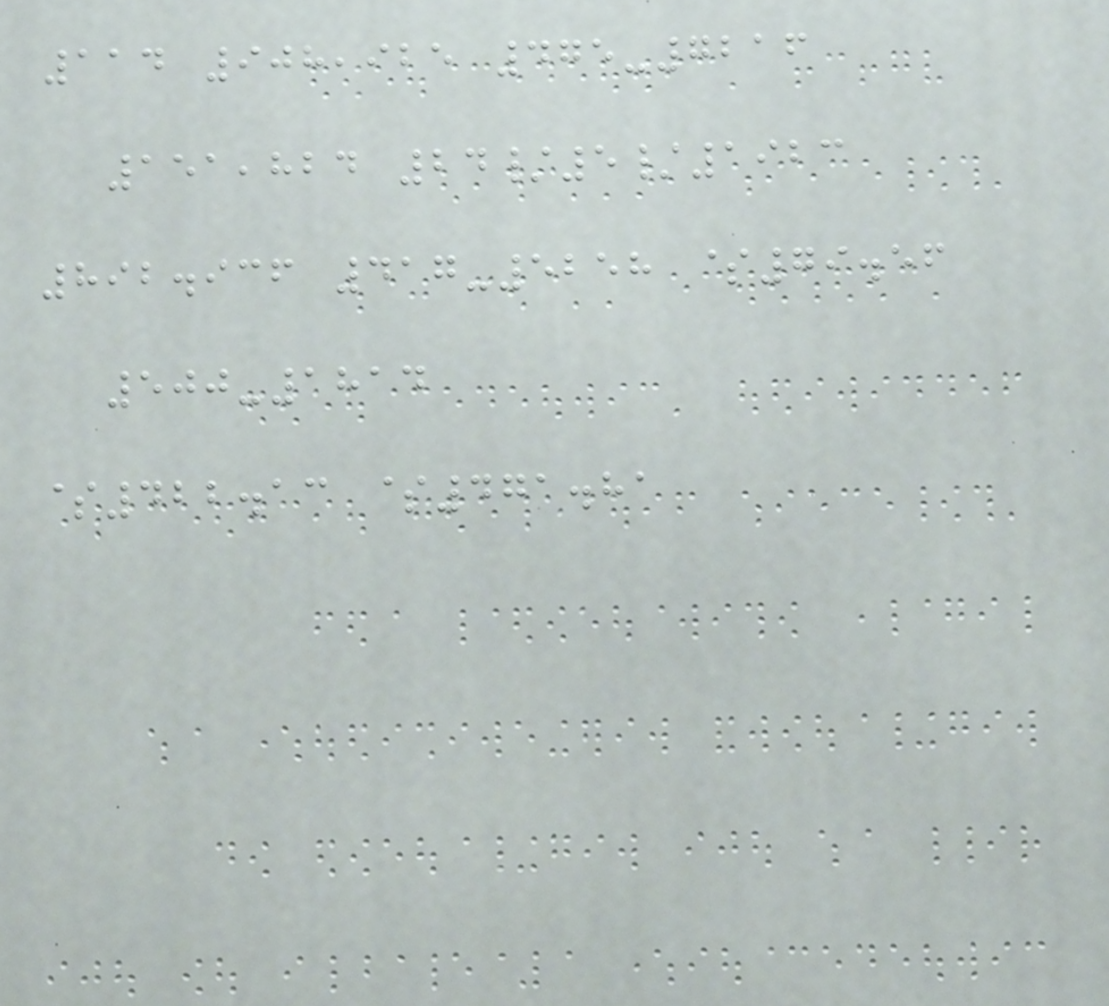114 908,925 475-7216
151,824 24/5/1923
892.936 417-5258 $79.56
500-1814
$422.13 $471.81
